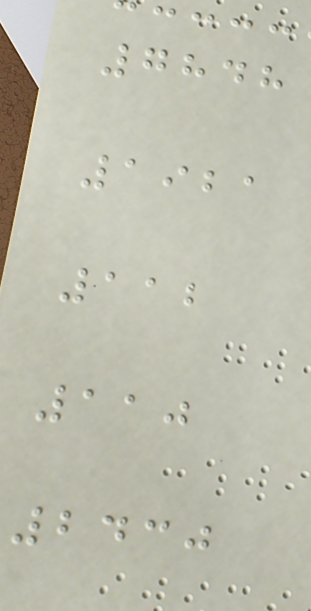7848
1921
112
110
2430
